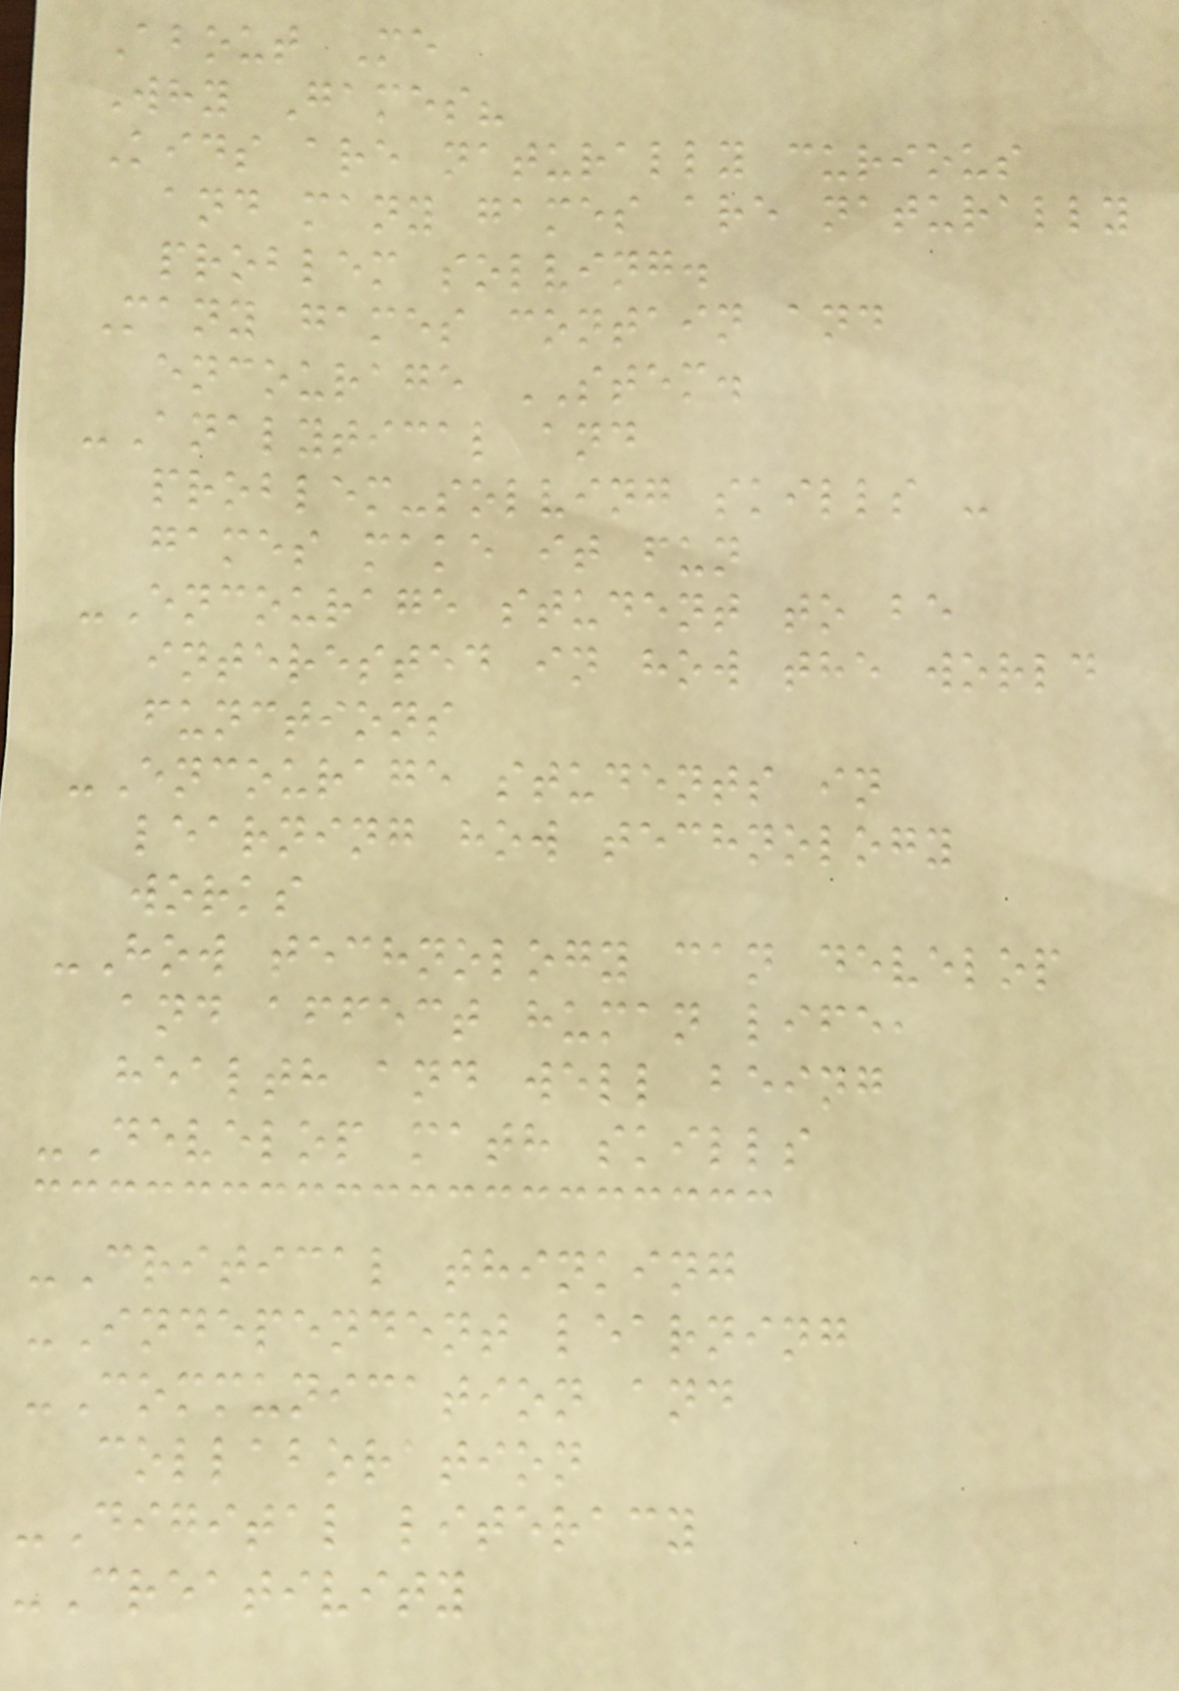About Me
Why Games?
Kids are naturally curious
and many games are naturally
problem solving.
Many games contain and
encourage STEM.
-Analytical and
problem-solving skills -
games make it fun
-Encourage student to be
interested in how the world
functions
-Encourage students in
learning how technology
works
-How technology can develop
and affect human life,
health and well being
-Develop math skills
-Critical thinking
-Independent learning
-Communication and
collaboration
-Digital literacy
-Creativity
